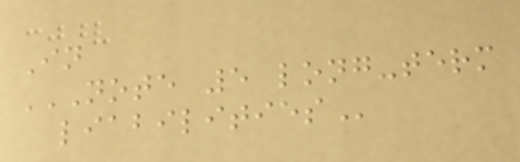In
NOTE 5 LONG-TERM
LIABILITIES
